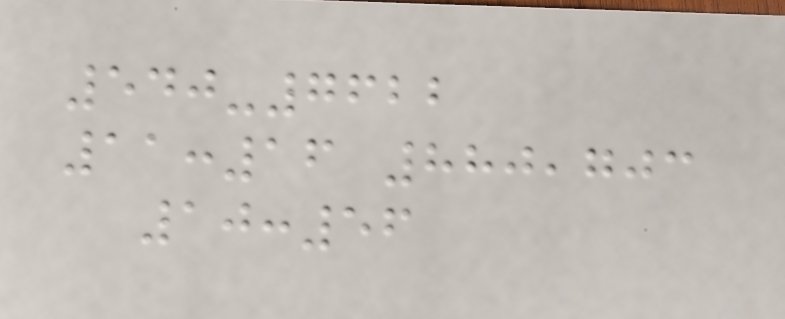540-7622
11:16 880,703
10:56
